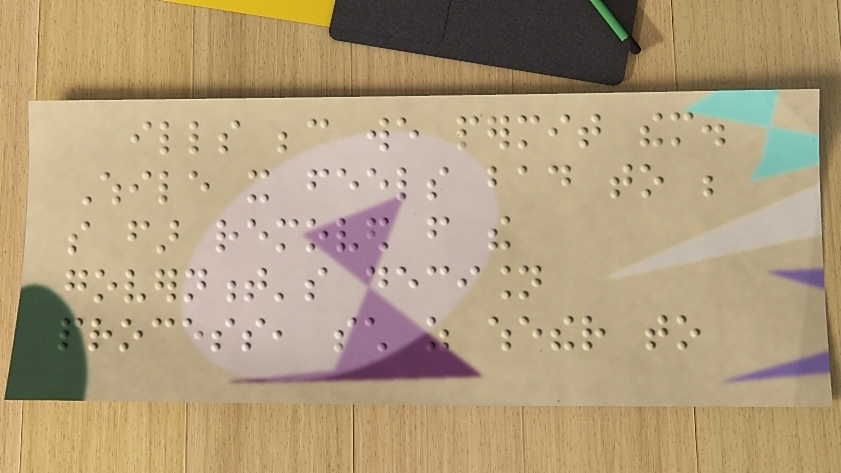ills because we permit them.
While it feels bad to be
so far removed from the
government's decision
process, such as whether to
